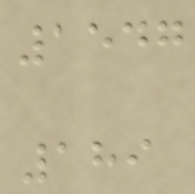1547
189
